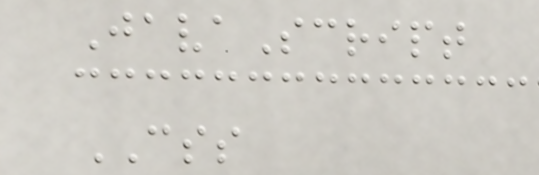JavaScript
CSS
